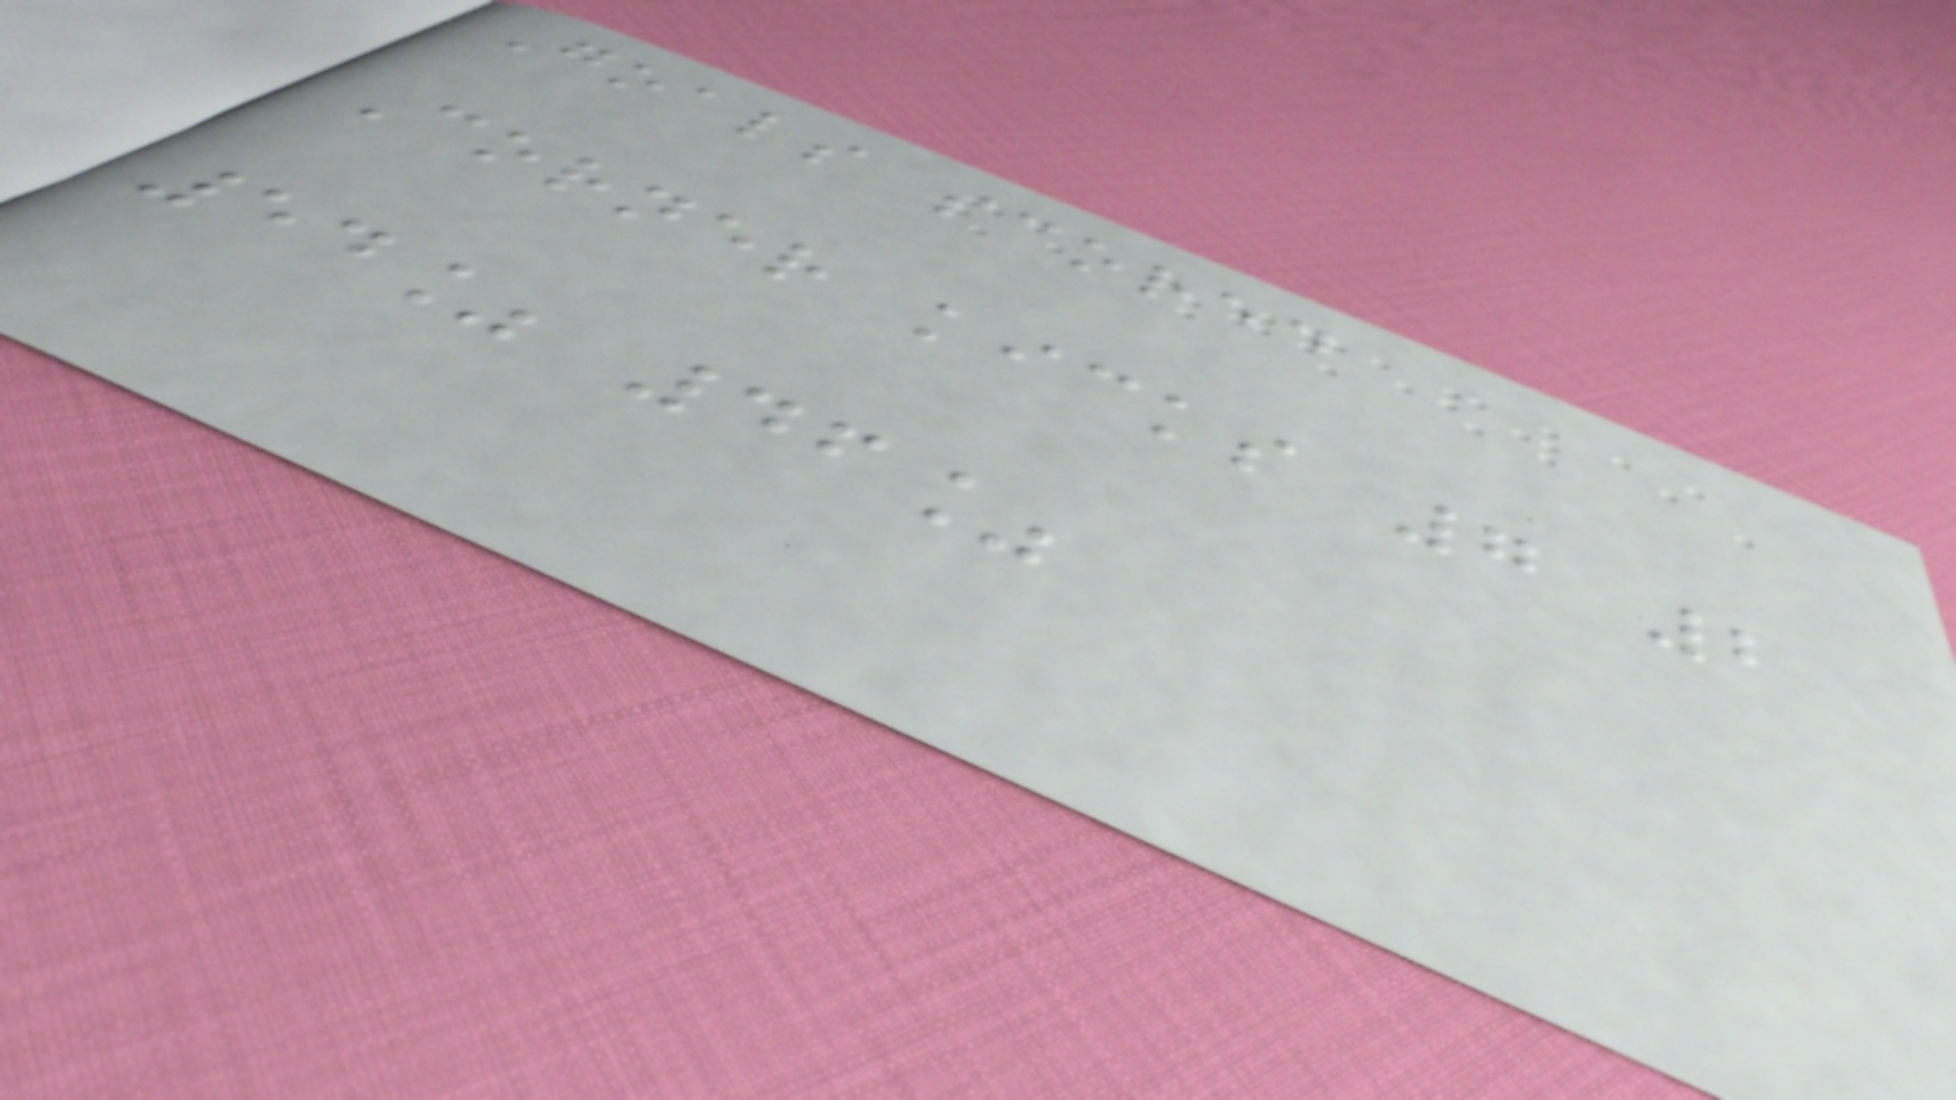Goals scored
Corner kicks 7 2
54% 46%
